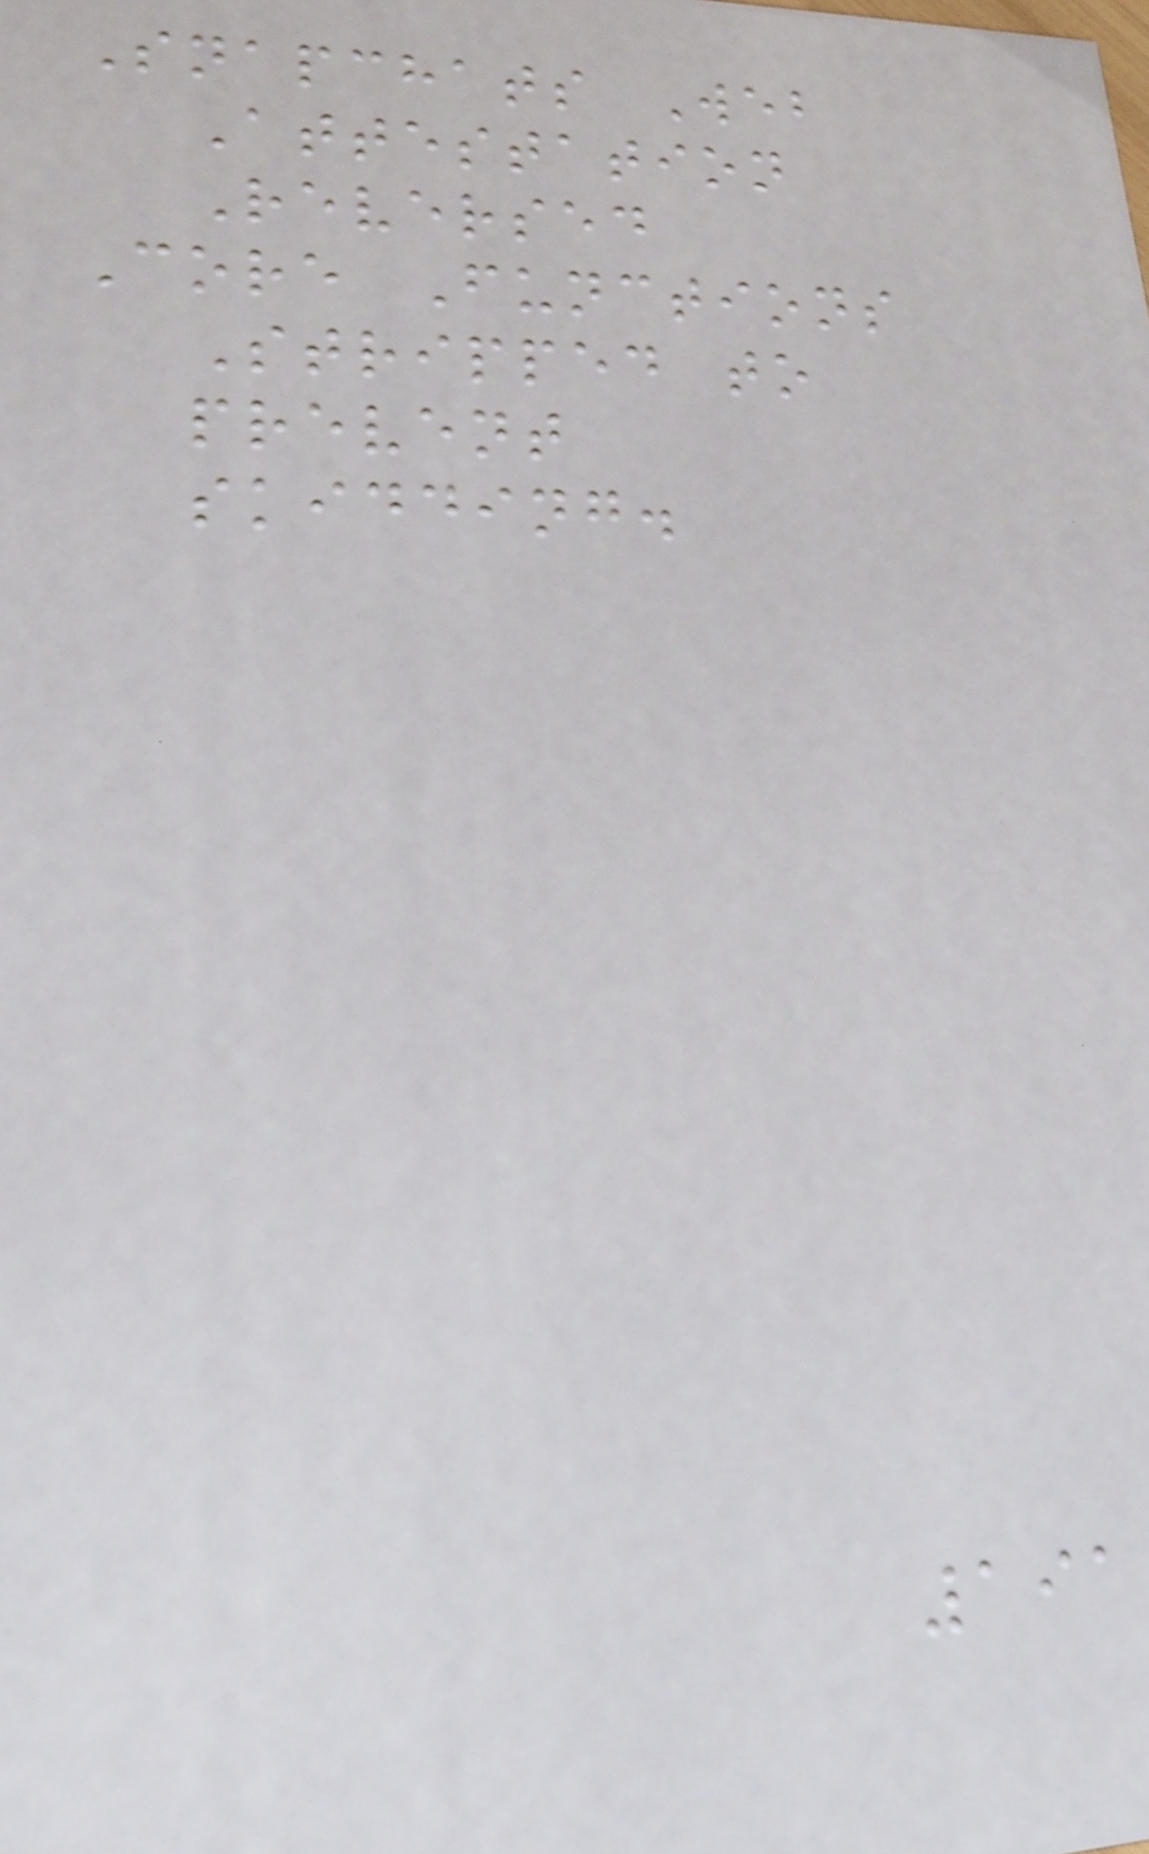Snapchats Web
Attestation
Reversed
Core Functions
Stripped to
prevent
skidding.
191
